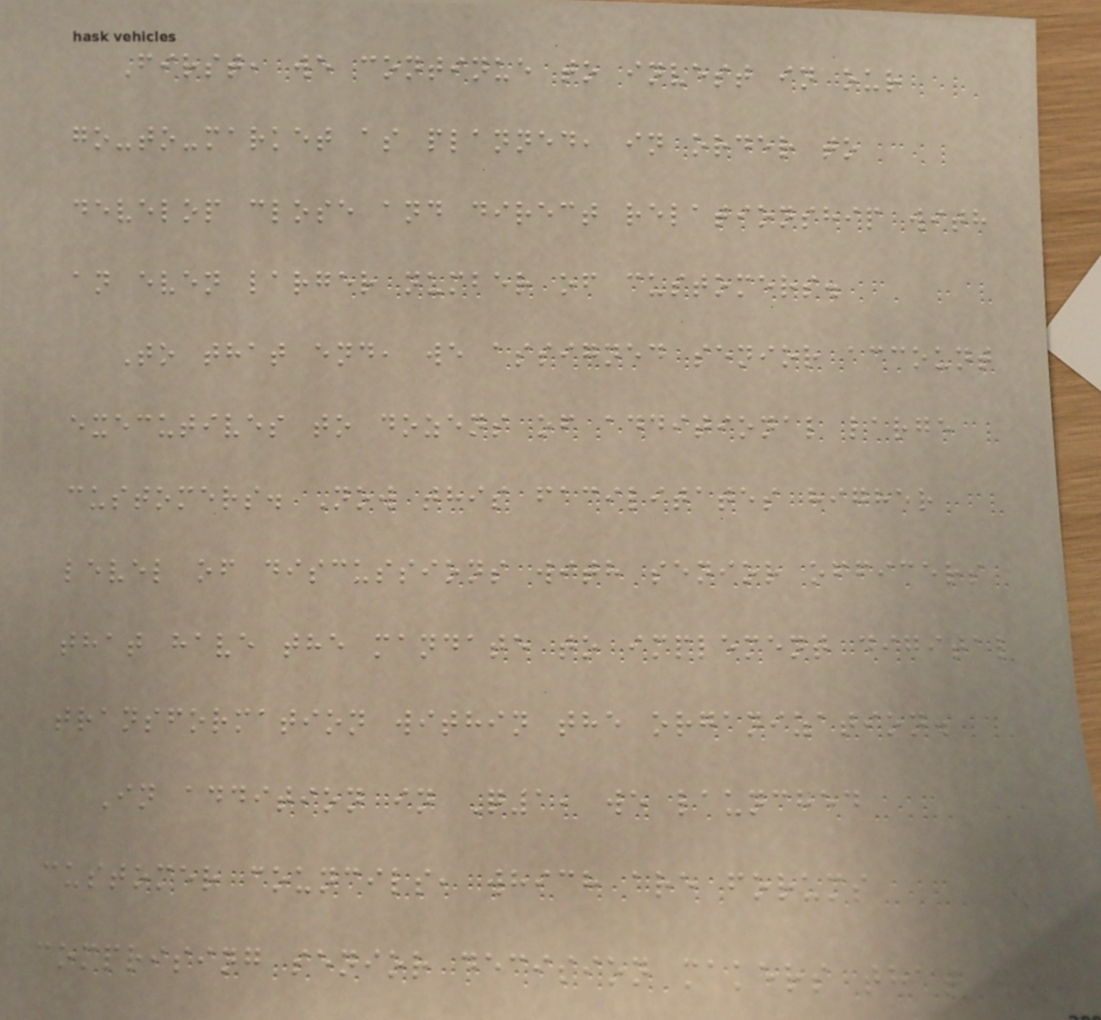First, we continue to invest in our
go-to-market as planned, in order to
develop close and direct relationship with
an even larger number of customers.
To that end, we assigned senior account
executives to dozens of additional large
customers. Now this facilitates higher
level of discussions with senior officers
that have the mandate to implement digital
transformation within the organization.
In addition in Q1, we launched
customer councils, which are forums
comprising senior decision makers that we
